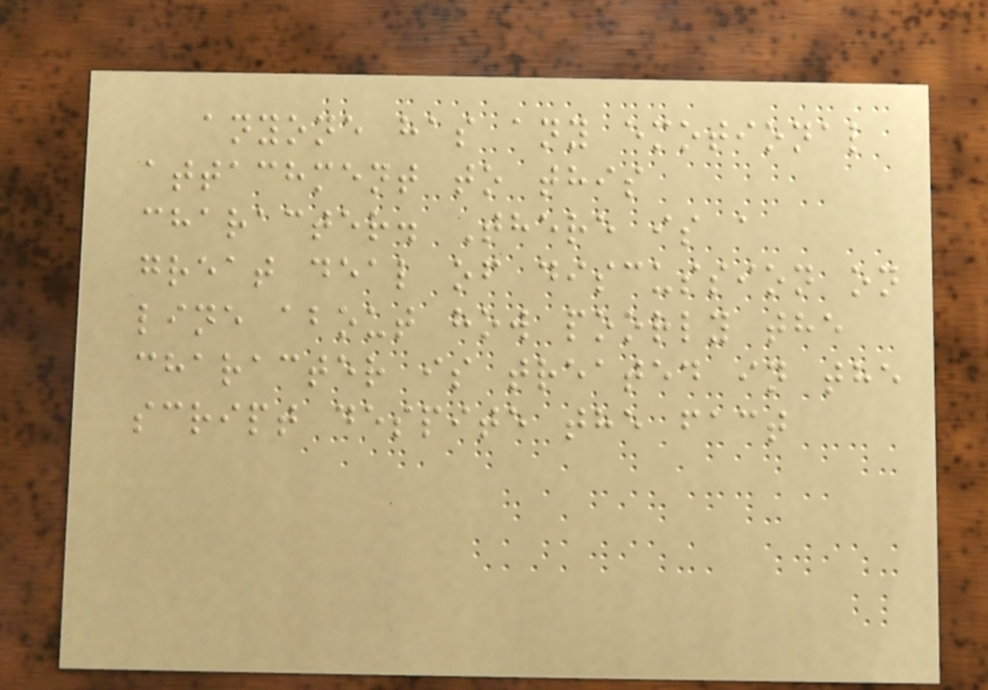anyone has any emotional
attachment to this
character. There is a
great deal of discussion on
line about how poorly the
character is treated in the
script despite the fact
